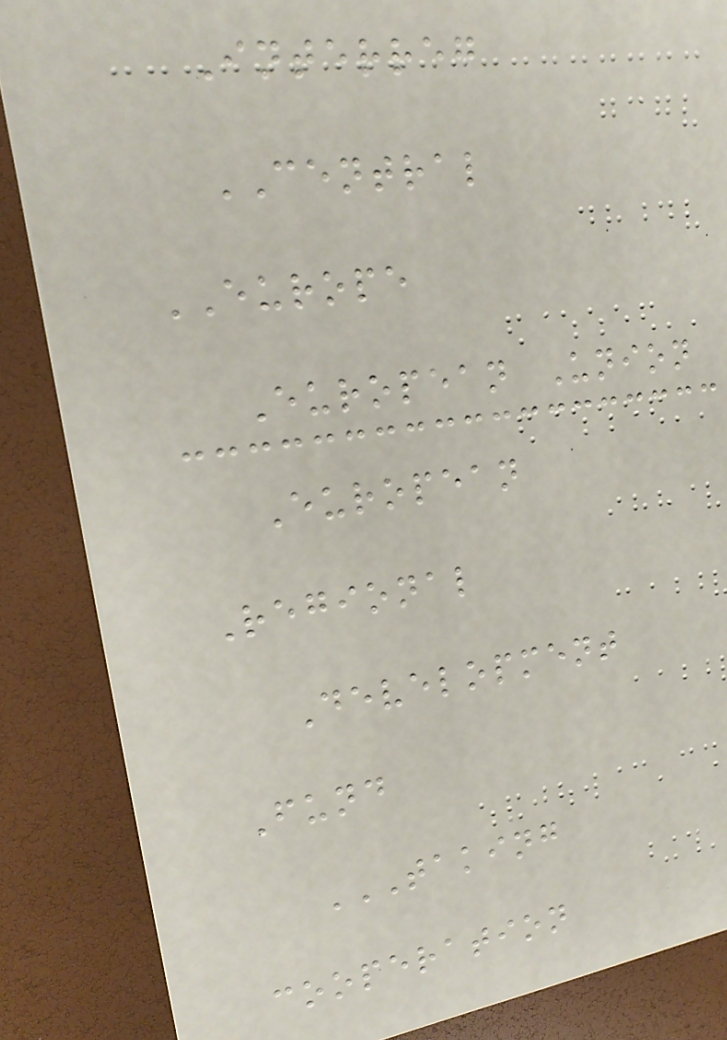Interreg
CENTRAL
EUROPE
European Union
European
Regional
Development
Fund
TAKING
COOPERATION
